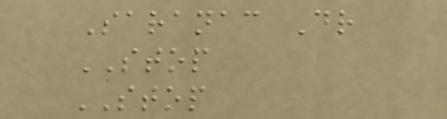Saranac Dr
STOP
STOP
